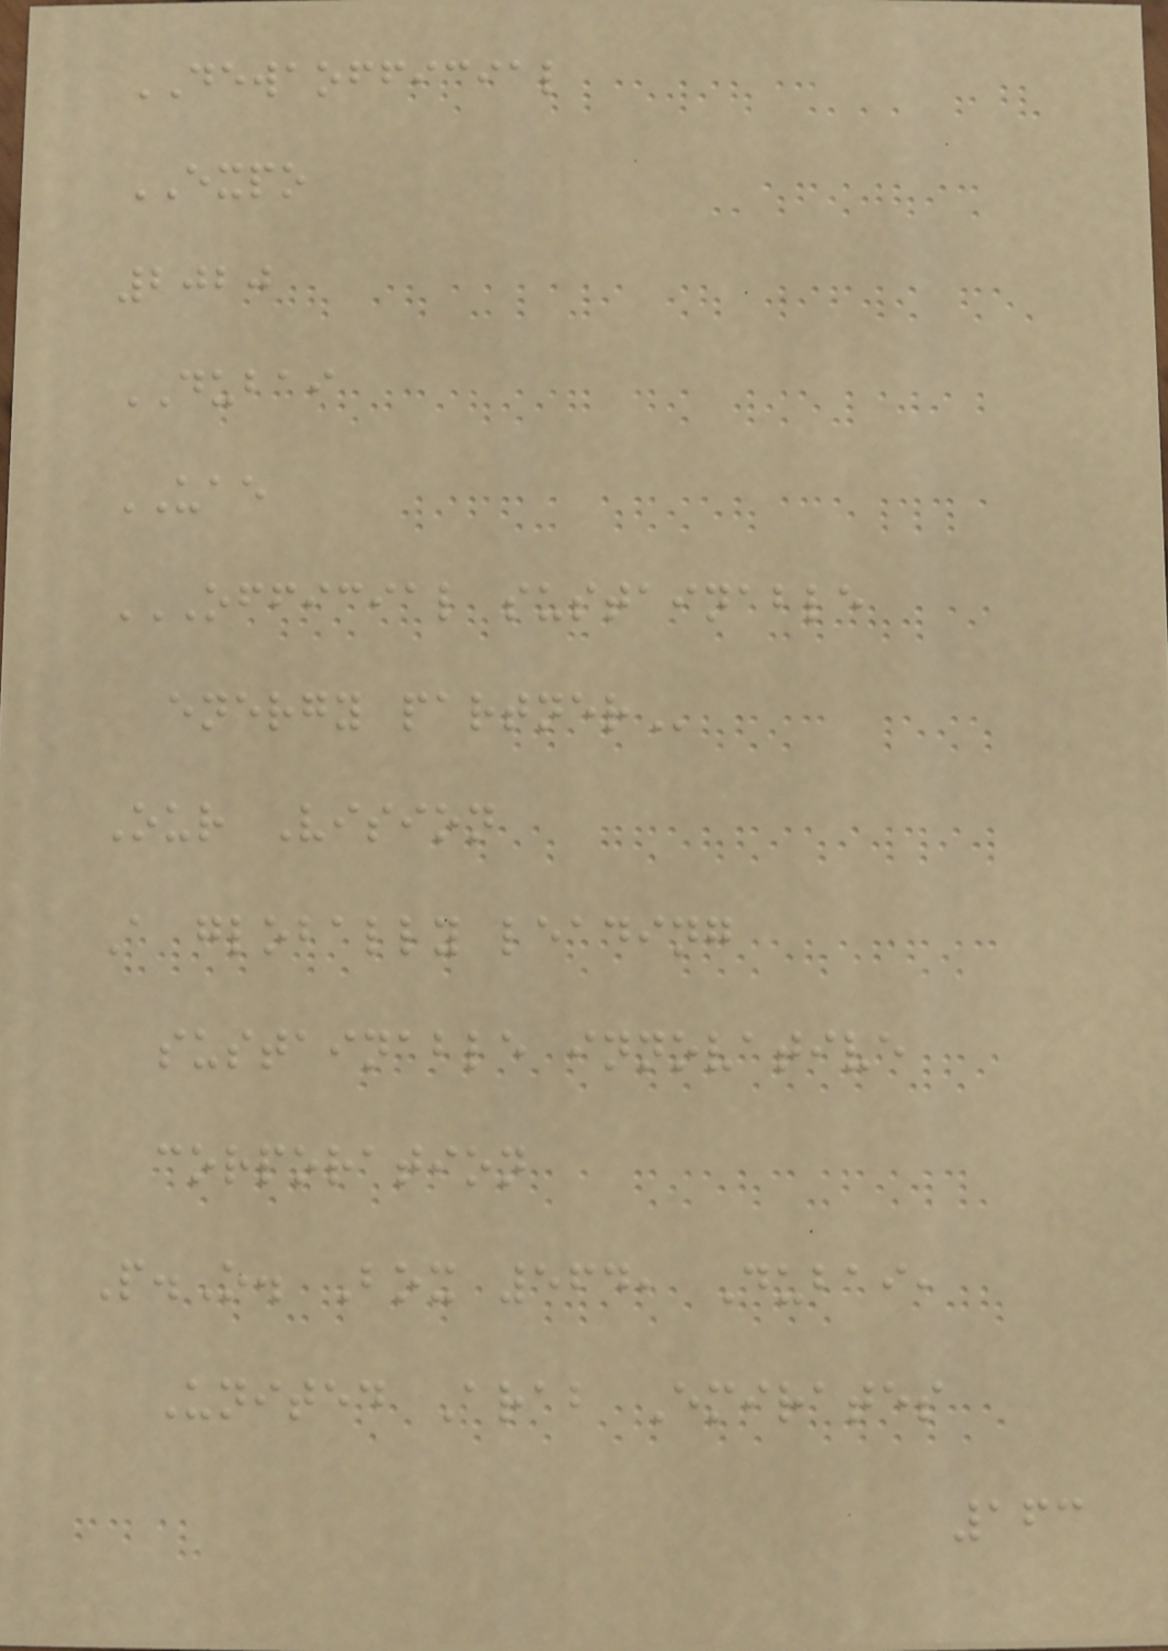DEWAOFFICIAL
EXPO
2020
DUBAI
UAE
OFFICIAL SUSTAINABLE
ENERGY PARTNER
Our Vision
A globally leading
sustainable innovative
corporation
P.O. Box 564, Dubai,
United Arab Emirates
163
